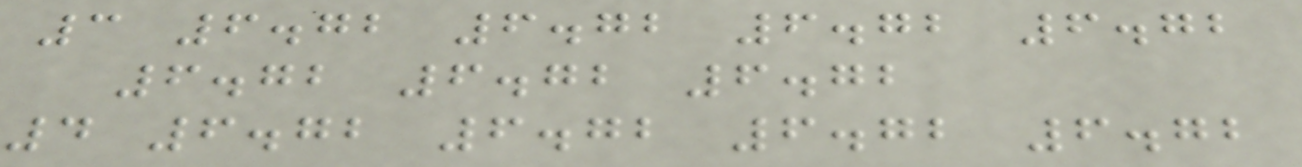3 6.72 6.72 6.72 6.72
6.72 6.72 6.72
4 6.72 6.72 6.72 6.72
